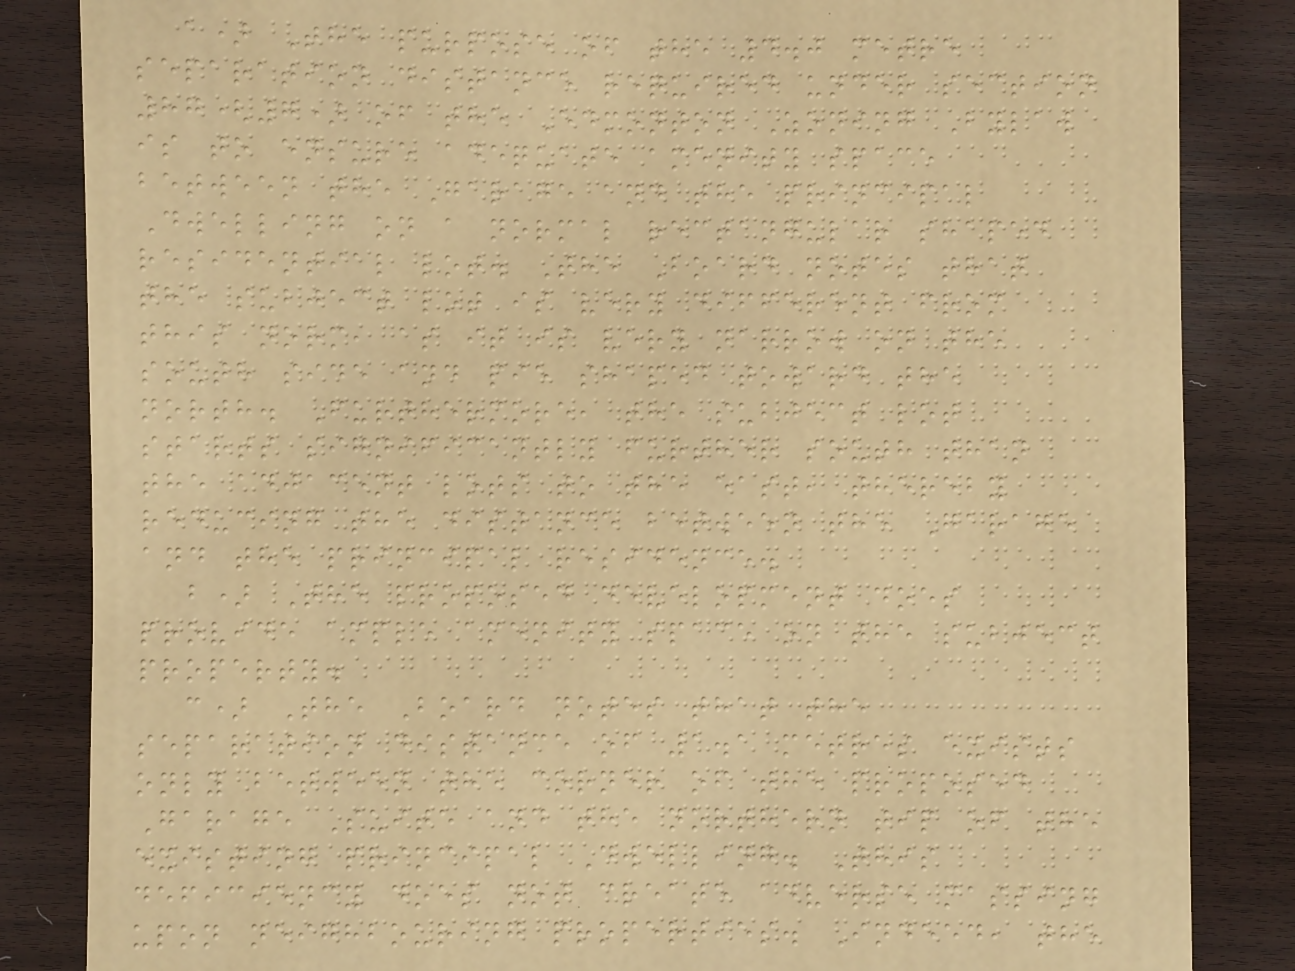a) The purpose of the 4.0 metre
separation distance required under section
87(7) of the Edmonton Zoning Bylaw
is to ensure adequate amenity space
between the Garage and the principal
Dwelling on a normal rectangular shaped
residential lot. The Board notes that
the subject lot is very different from
this norm, as it is very narrow on the
south side and pie shaped toward the
north. Furthermore, the subject lot
starts significantly further south than
the adjacent lots to the east, thereby
reducing the distance between the Garage
and the principal residence.
b) The proposed development does
provide ample amenity space on the subject
property.
c) The Board notes that the
separation distance of 1.1 metres exists
only between the corner of the proposed
Garage Suite and the northern tip of the
existing principal Dwelling. This
deficiency does not create adverse massing
upon neighbouring properties. Indeed, the
